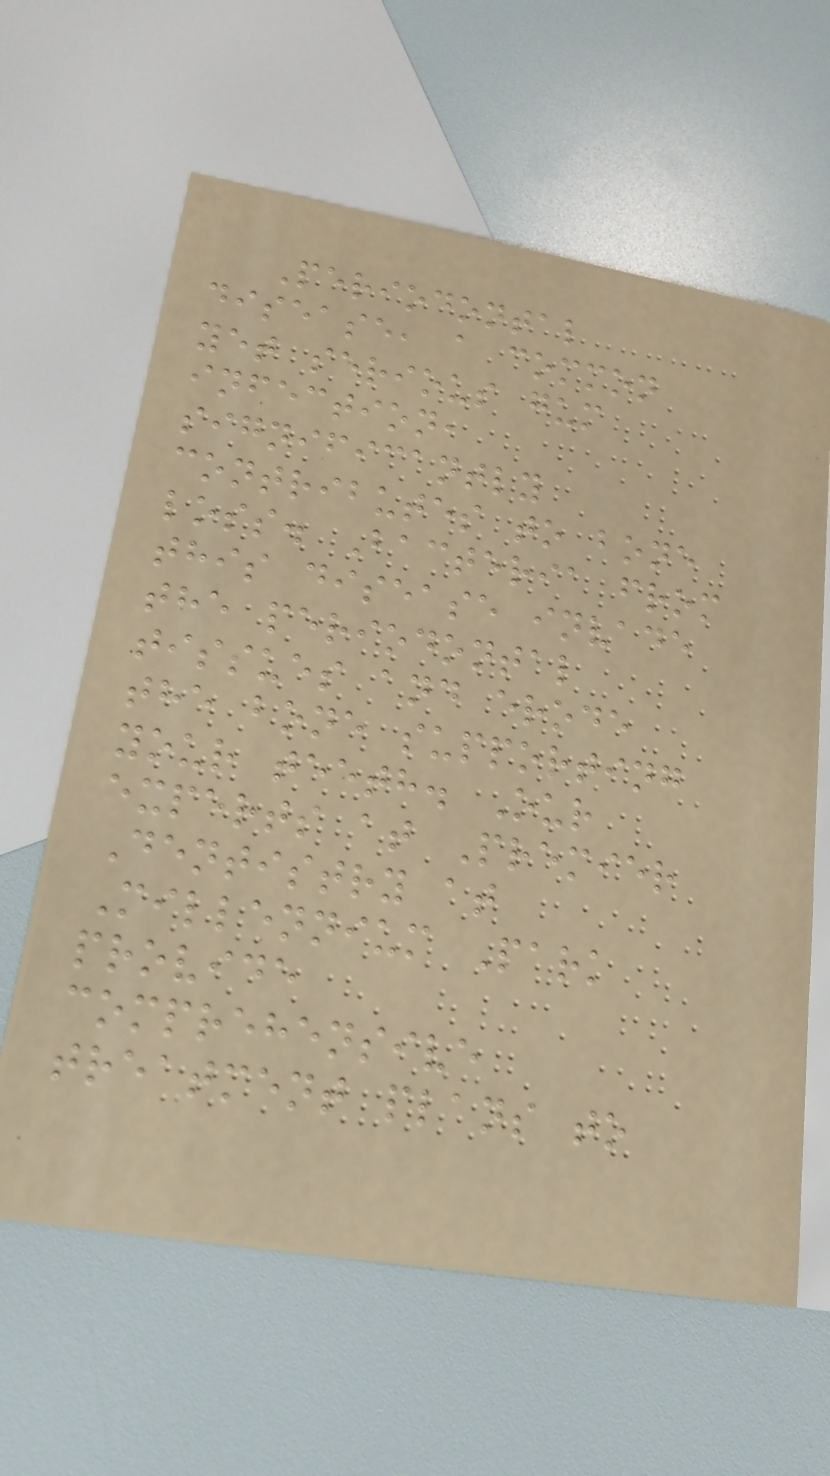Periodontal
disease, a common
yet serious gum
infection,
significantly
contributes to bone
loss. Bacteria from
this disease invade
the periodontal
tissues and erode
the bone supporting
your teeth. Our
experts at Premier
Dentistry at
Millennium Park
provide
comprehensive
treatment plans to
